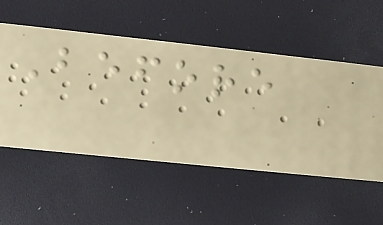Before
